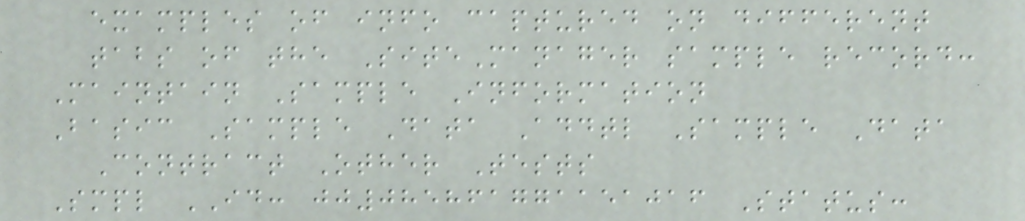examples of info captured on different
tabs of the SiteManager sample record:
Maintain Sample Information
Basic Sample Data Addtl Sample Data
Contract Other Tests
Smpl ID: jj085861771151016 Status:
